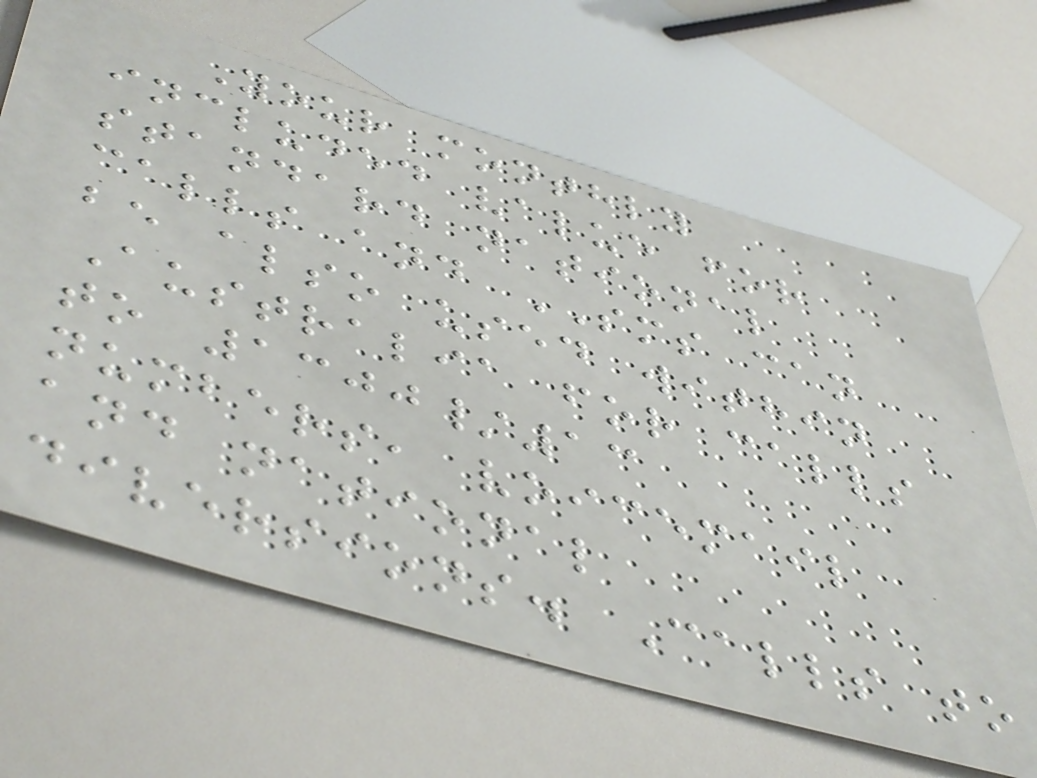Your monthly
included value for
standard national
calls and SMS can
be also used within
Australia for calls
to 1300/13
numbers, voicemail
and national
diversions. Calls to
